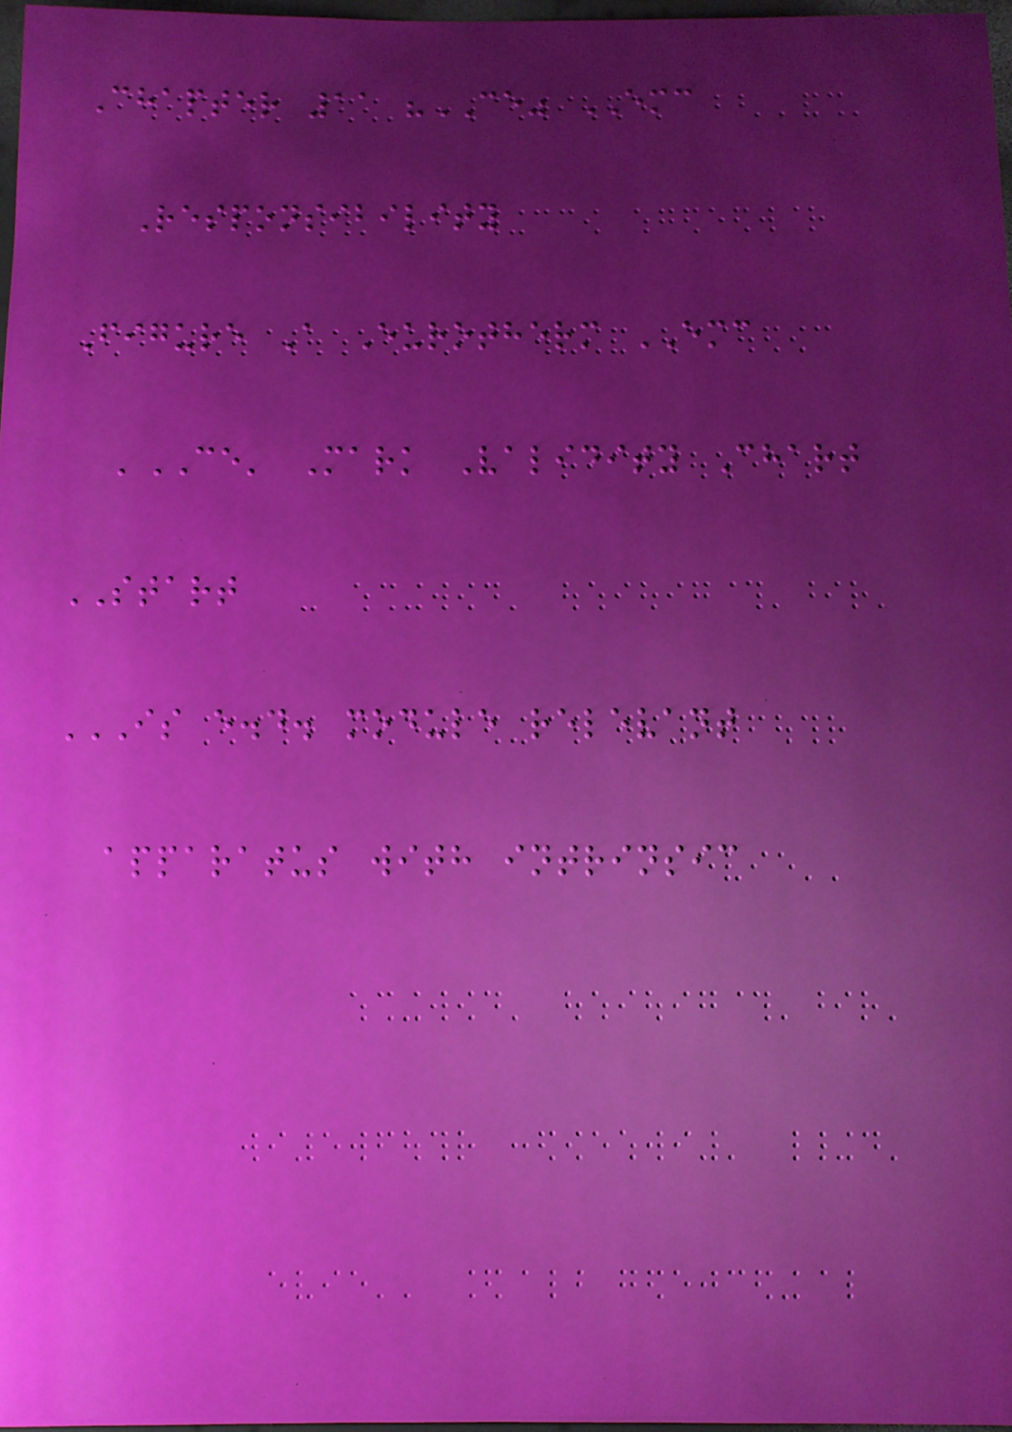Chapter 11 "CE" EMC
Responsibility
Figure A Eurotherm EMC
'CE' Mark Validity Chart
START
IS E.D. MODULE RELEVANT
APPARATUS WITH INTRINSIC
